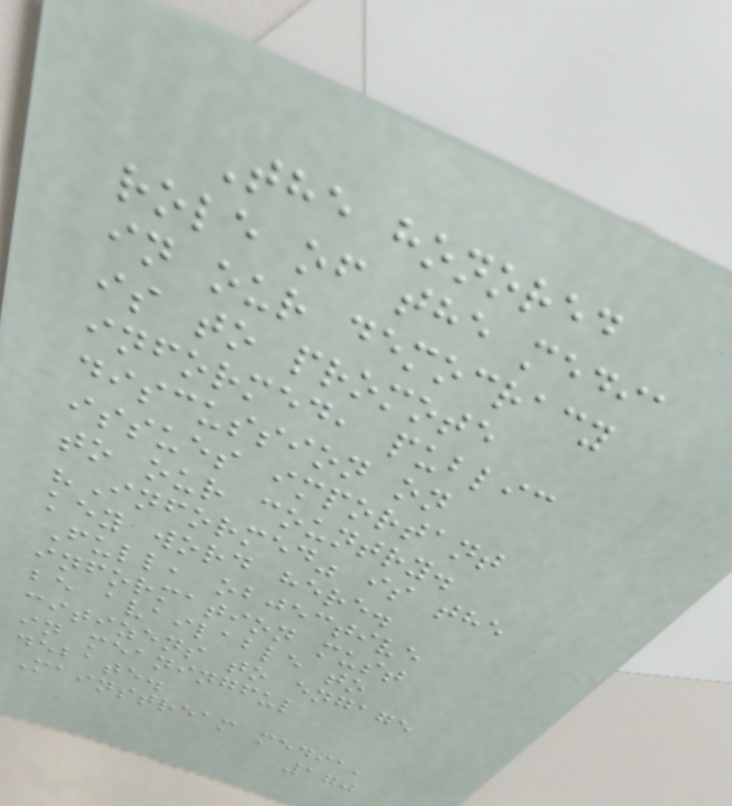The honored
role of the media
in our democracy
is to promote
informed, public
discussion on
issues important
to our country.
"Informed" is the
key word here.
Full, objective
information must
be available to
citizens to engage
in meaningful
debate.
Mainstream media,
170
